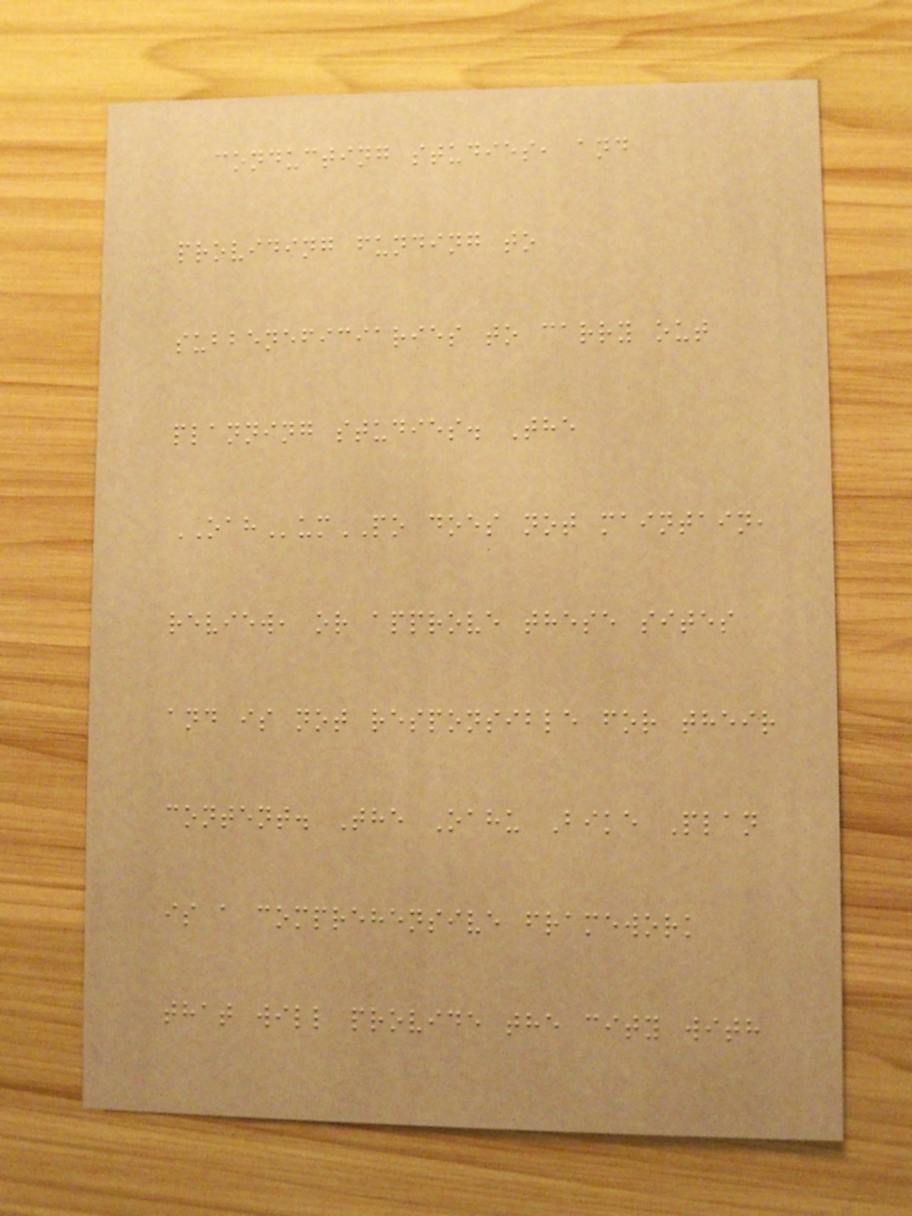conducting studies, and
providing funding to
subbeneficiaries to carry out
planning studies. The
OAHumPO does not maintain,
review, or approve these sites
and is not responsible for their
content. The Oahu Bike Plan
is a comprehensive framework
that will provide the city with
